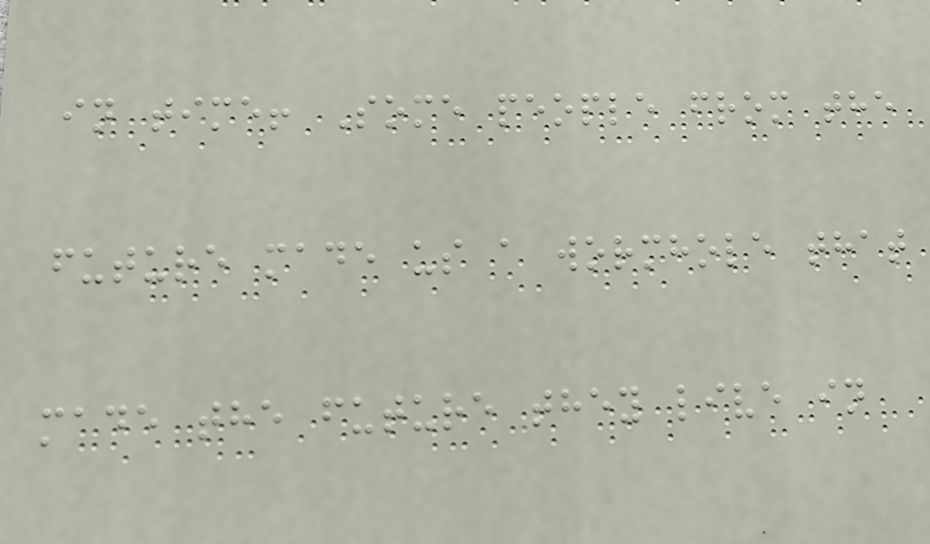in time! Some people from the
future made us a wormhole that
made the future they live in
